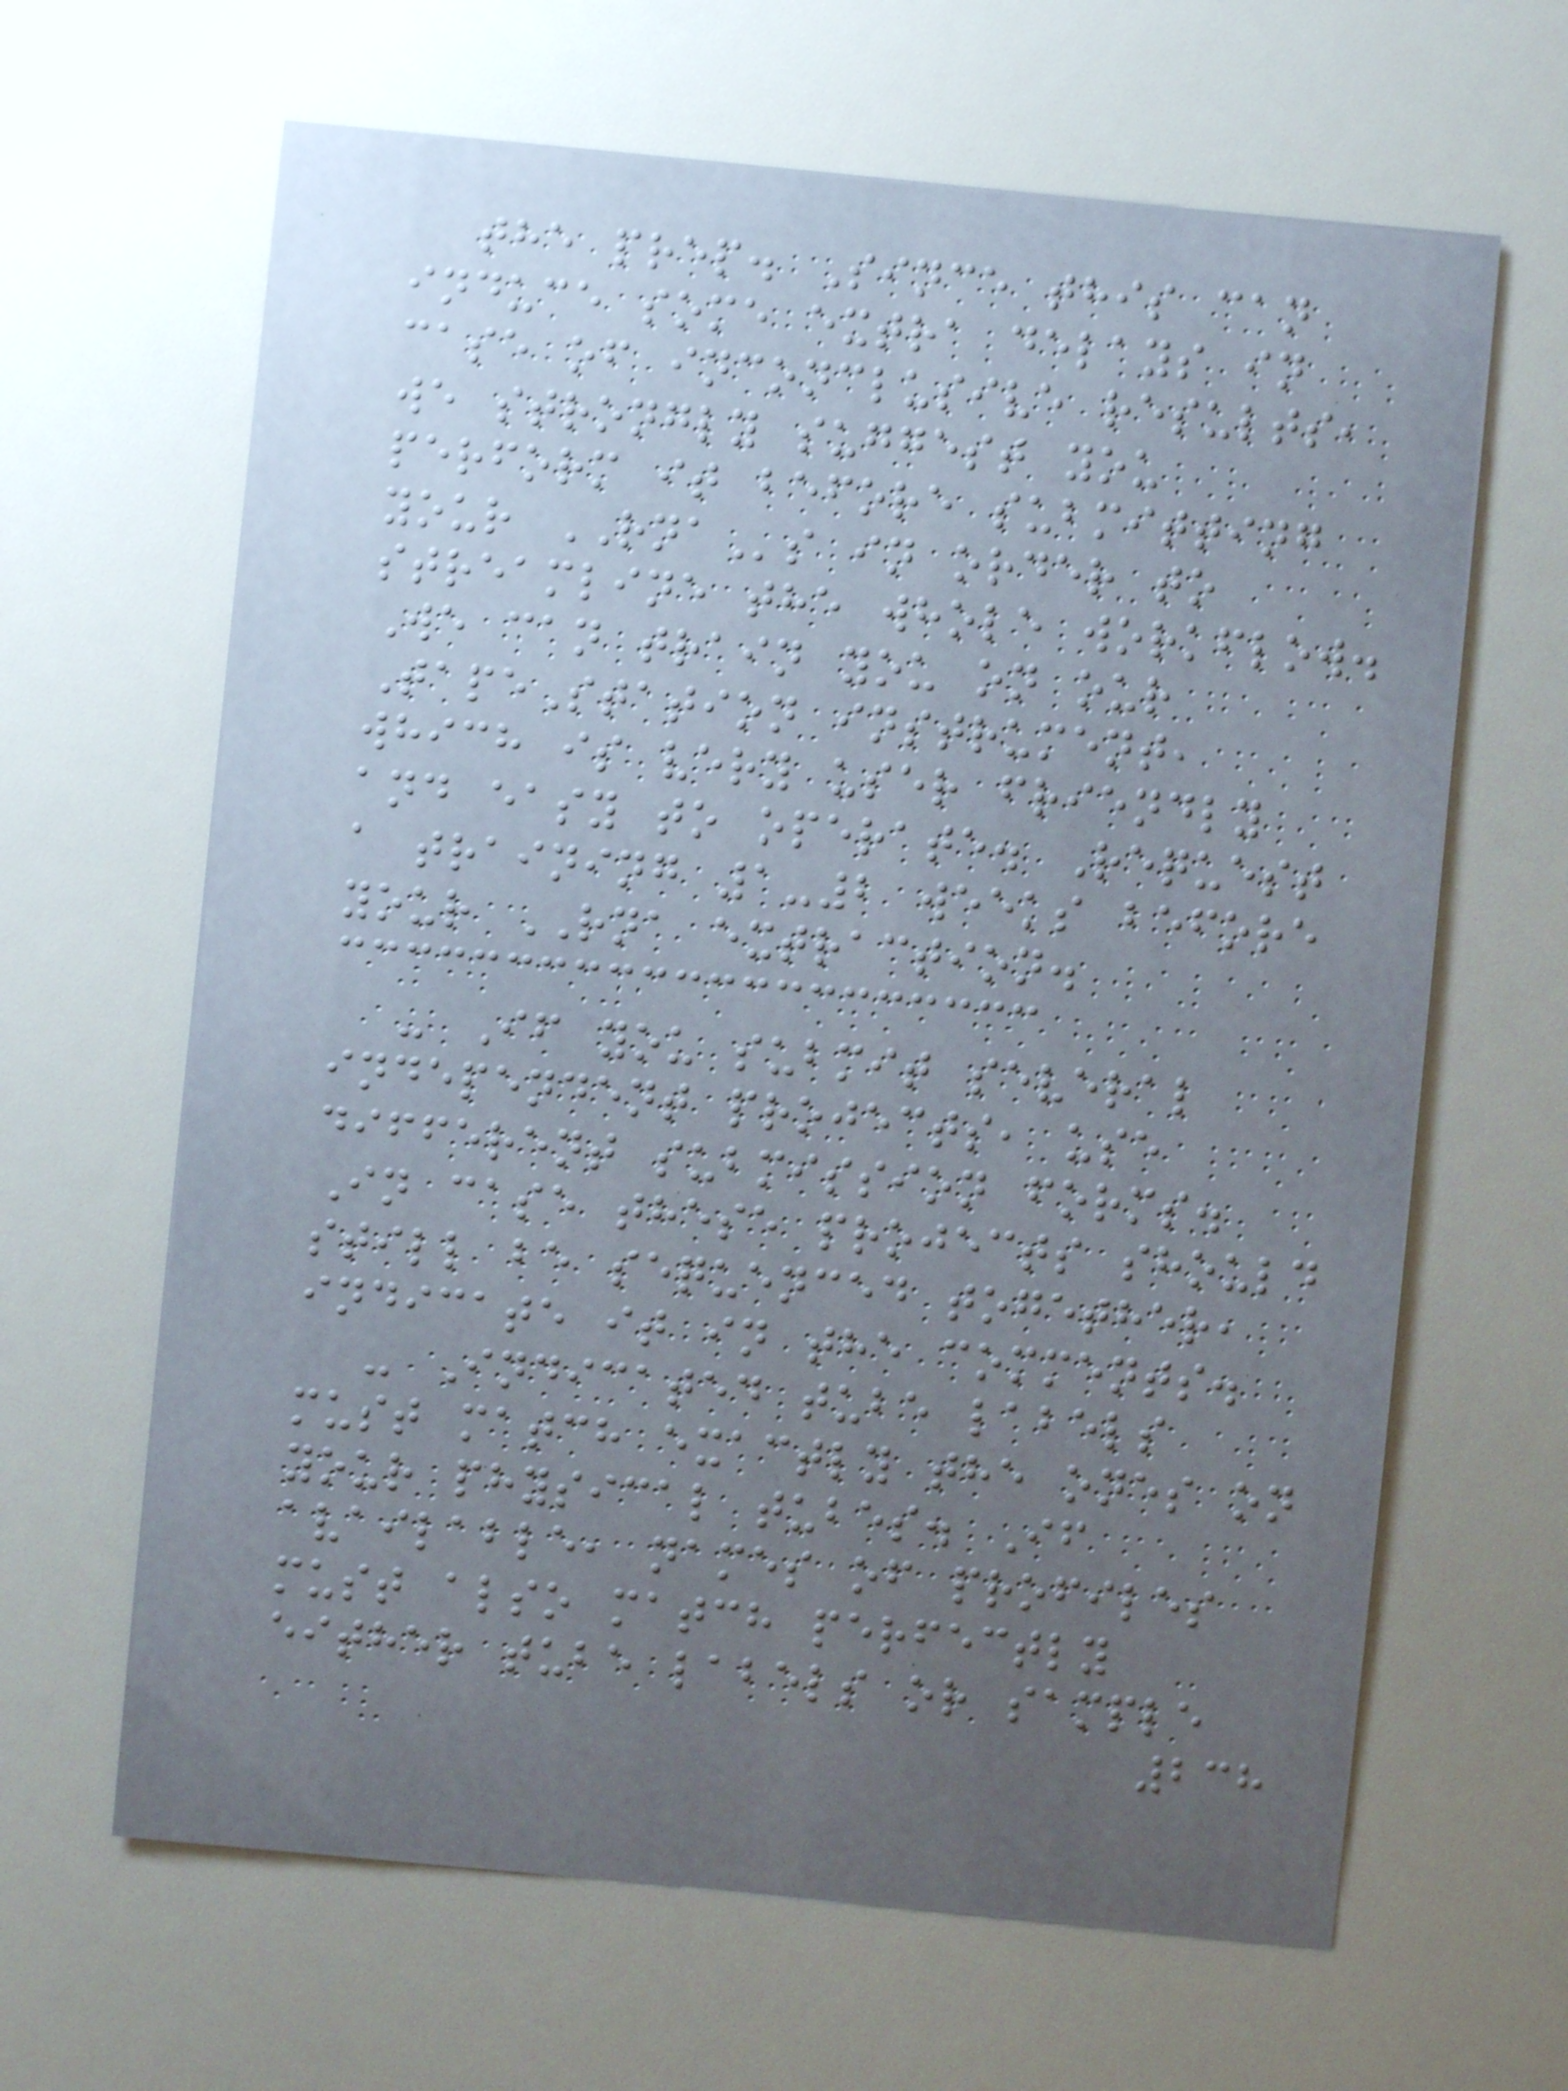the prep. Since this can
induce some extra delays in
case of inconclusive results,
we strongly suggest you
perform it before submitting
your RNAs in order to
streamline the whole workflow.
We can train you on our
TapeStation instrument,
which is very user friendly
and easy to operate. Request
a training 1-2 weeks before
your RNA extraction.
- If you submit several
independent projects, use
different submission forms.
In case these projects should
still be sequenced together,
indicate it in the comments.
- Indicated tube labels
must match exactly the ones on
your physical tubes. If
available, names of profiles
must also match perfectly
either tube labels or sample
238
